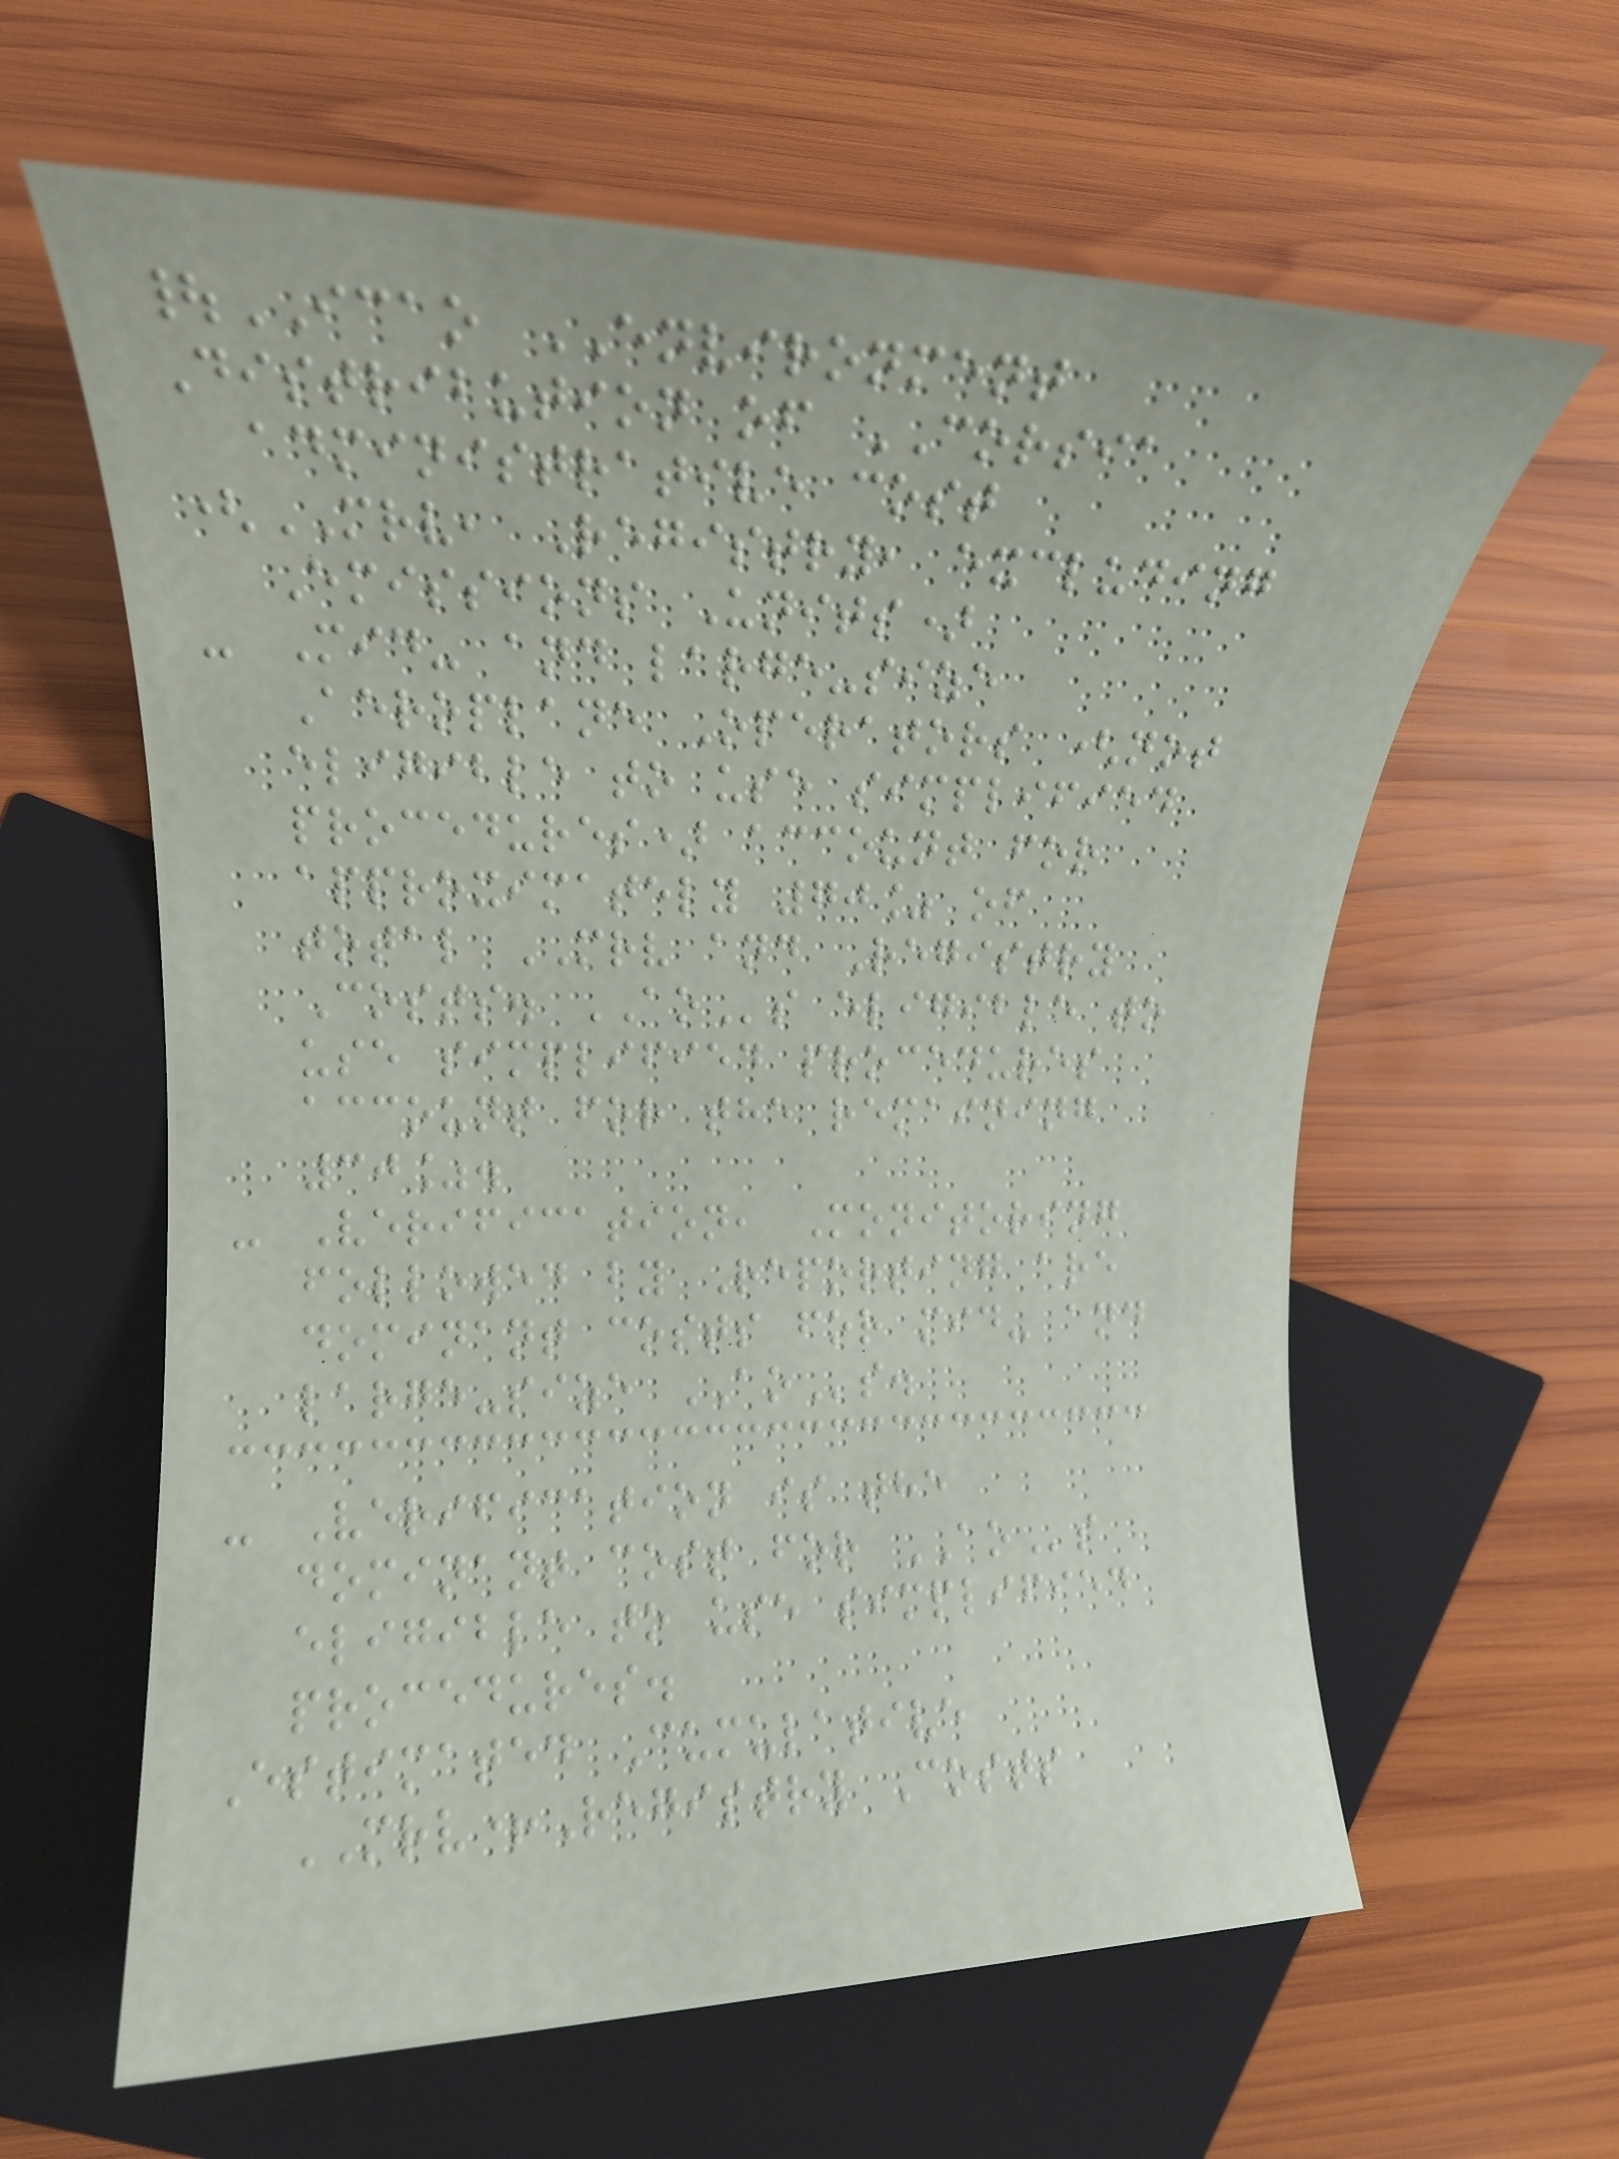|ICAO ENVIRONMENT
Distribution of CORSIA
administrative cost
(MRV, Registry, excluding
Emissions Units)
- Mid- and large-size
Aeroplane Operators (not
eligible to use simplified
procedures) account for
approximately 70% of
total MRV and Registry
Costs. AOs eligible to
use simplified procedures
account for the remaining
30%.
- Verification, Monitoring
followed by Reporting are
dominant costs for mid- and
large-size AOs.
- Verification is the
dominant cost for AOs
eligible to use simplified
procedures.
Estimated Cumulative
MRV+Registry Costs
